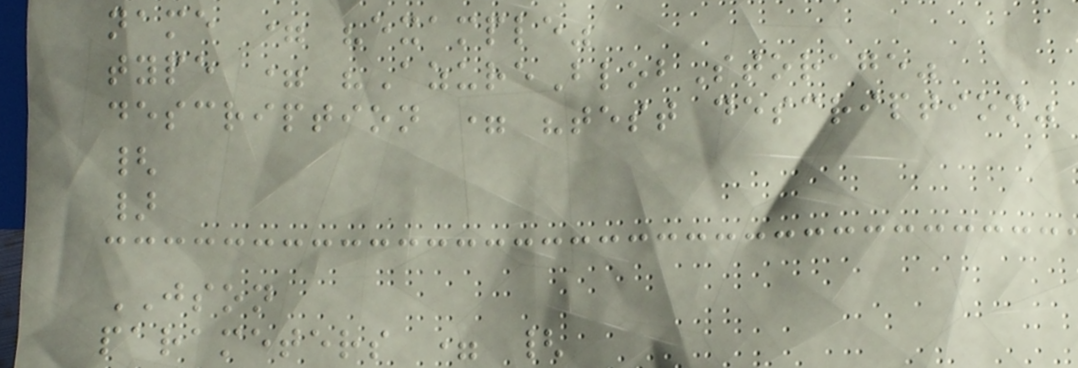name = "example"
type = "AzureBlobStorage"
description = "test description"
{
}
JSON
parameters = {
